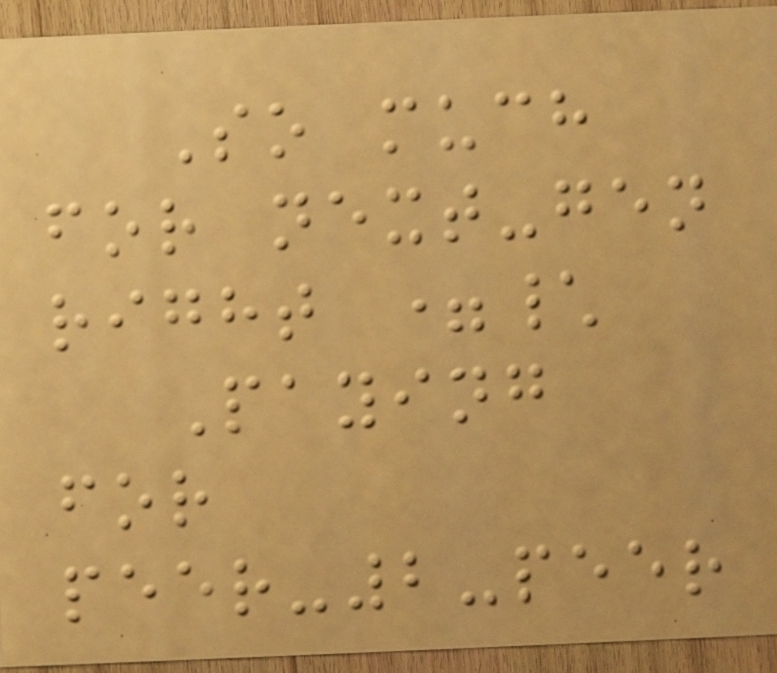So much
for next-gen
right =\
Paying
for
peer-2-peer
